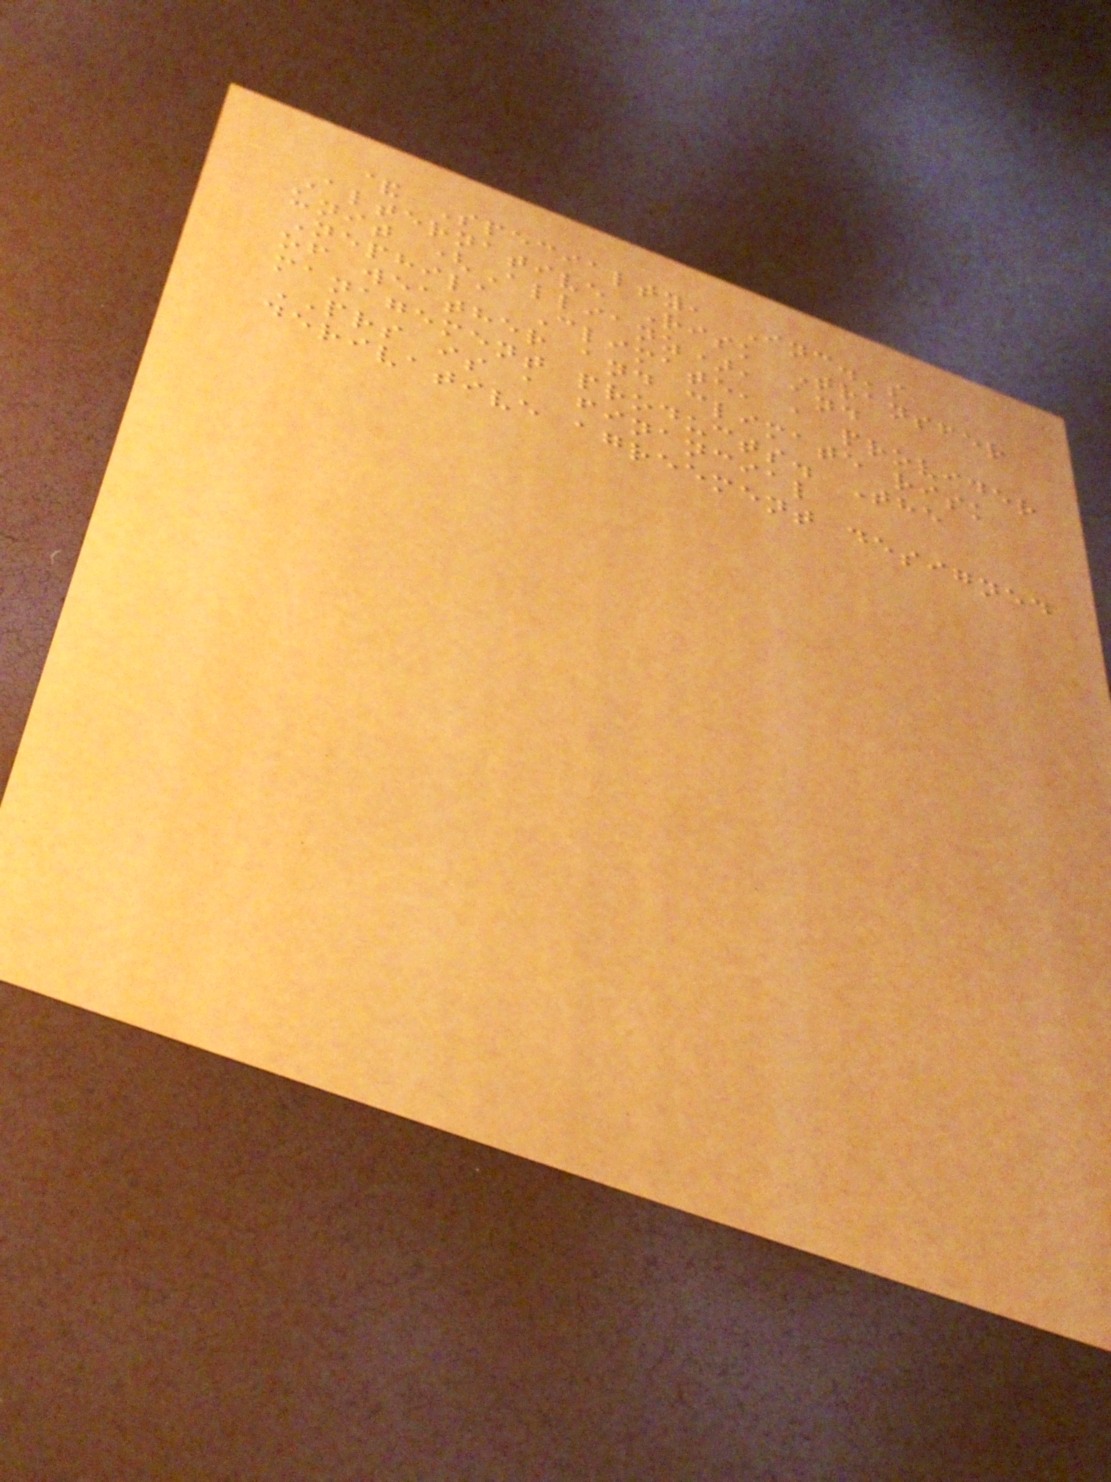& Specialty, Inc.'s
Alternative Risk Transfer
unit (Allianz), and
Nephila Climate, a provider
of weather and climate risk
management products. The
PRS is a financial
derivative agreement designed
